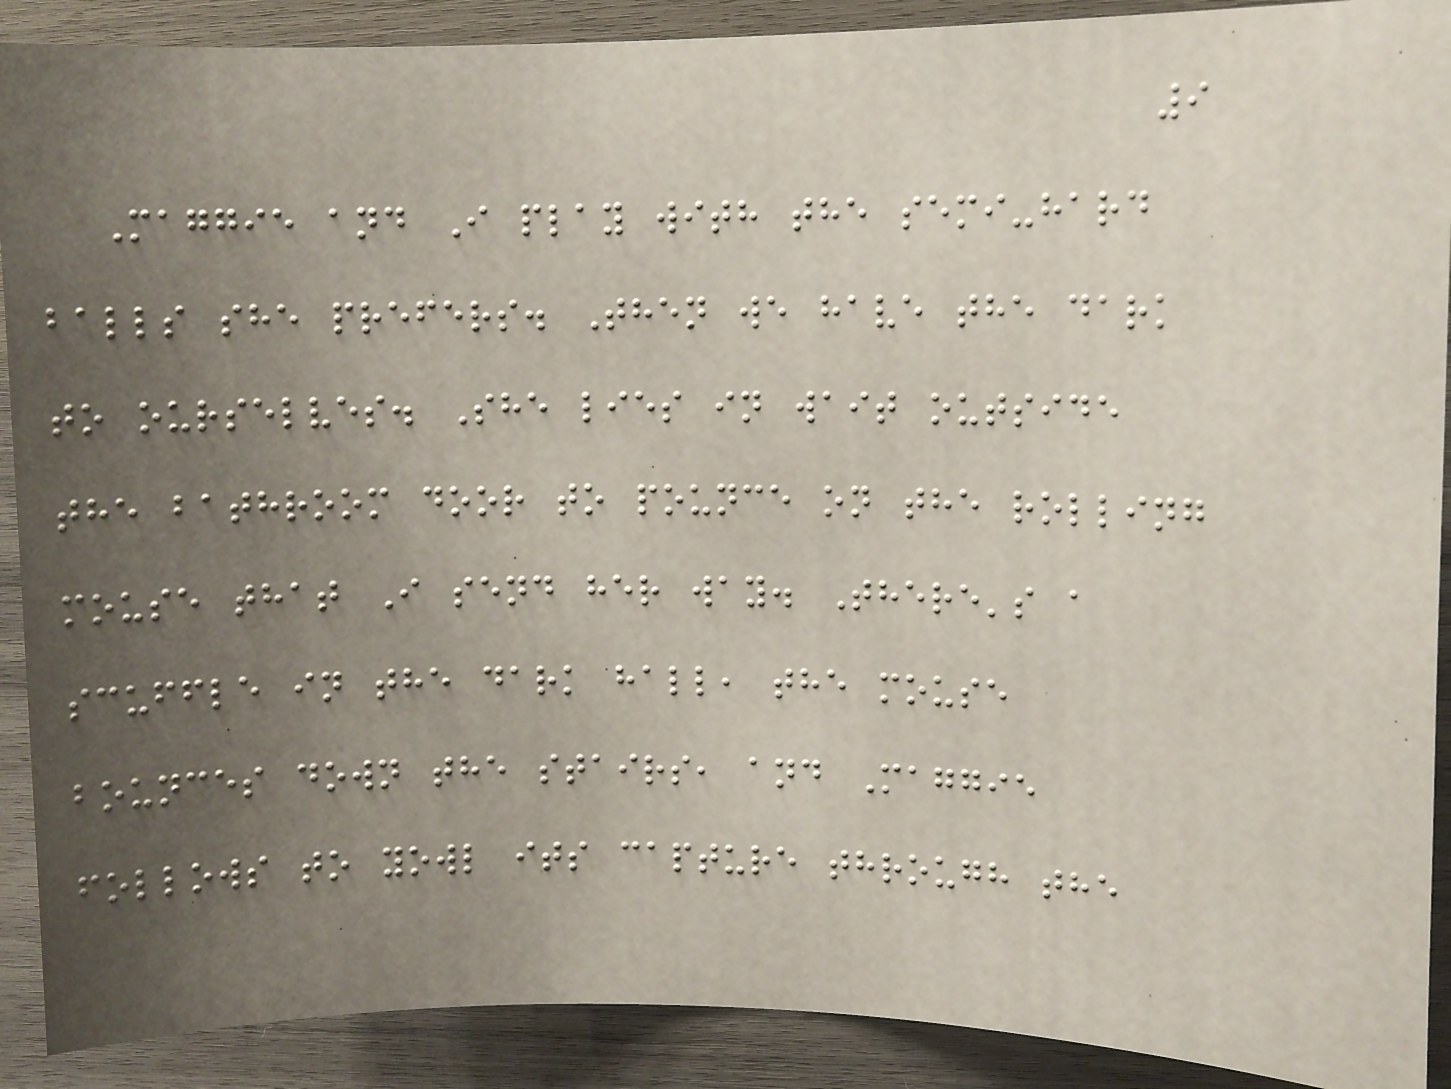9
Maggie and I play with the semi-hard
balls she prefers. Then we have the dark
to ourselves. She lies in wait outside
the bathroom door to pounce on the rolling
mouse that I send her way. There's a
scuffle in the dark hall, the mouse
bounces down the stairs, and Maggie
follows to yowl its capture through the
